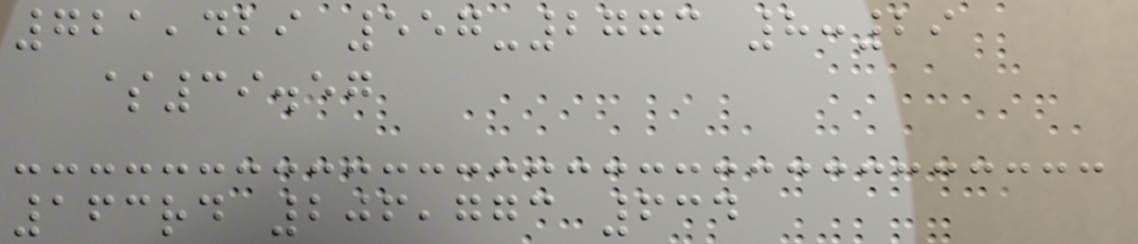721,429 557-2773 8:29
$39.57
163rd 206,773 634
